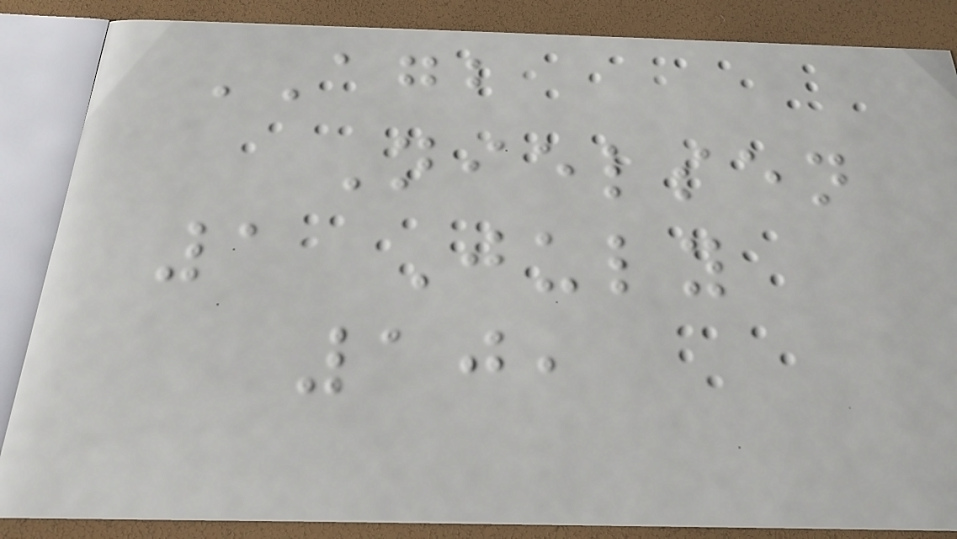AGB
Nielsen
1 July
10,
